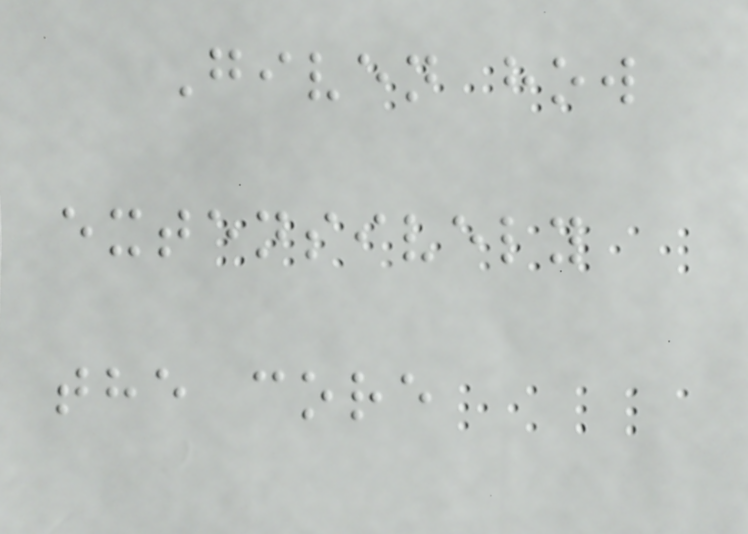Given how
extensively
the core
